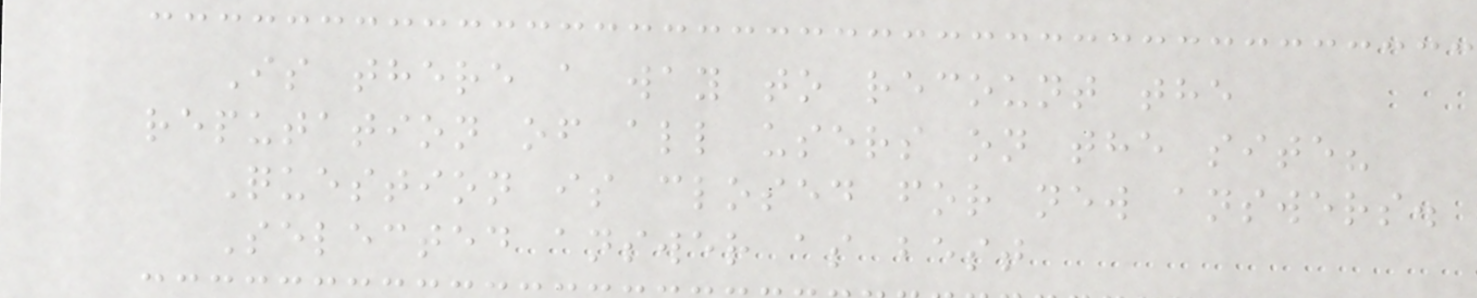Is there a way to recount the
reputation of all users on the site?
Question is closed for new answers.
Selected answer as best
